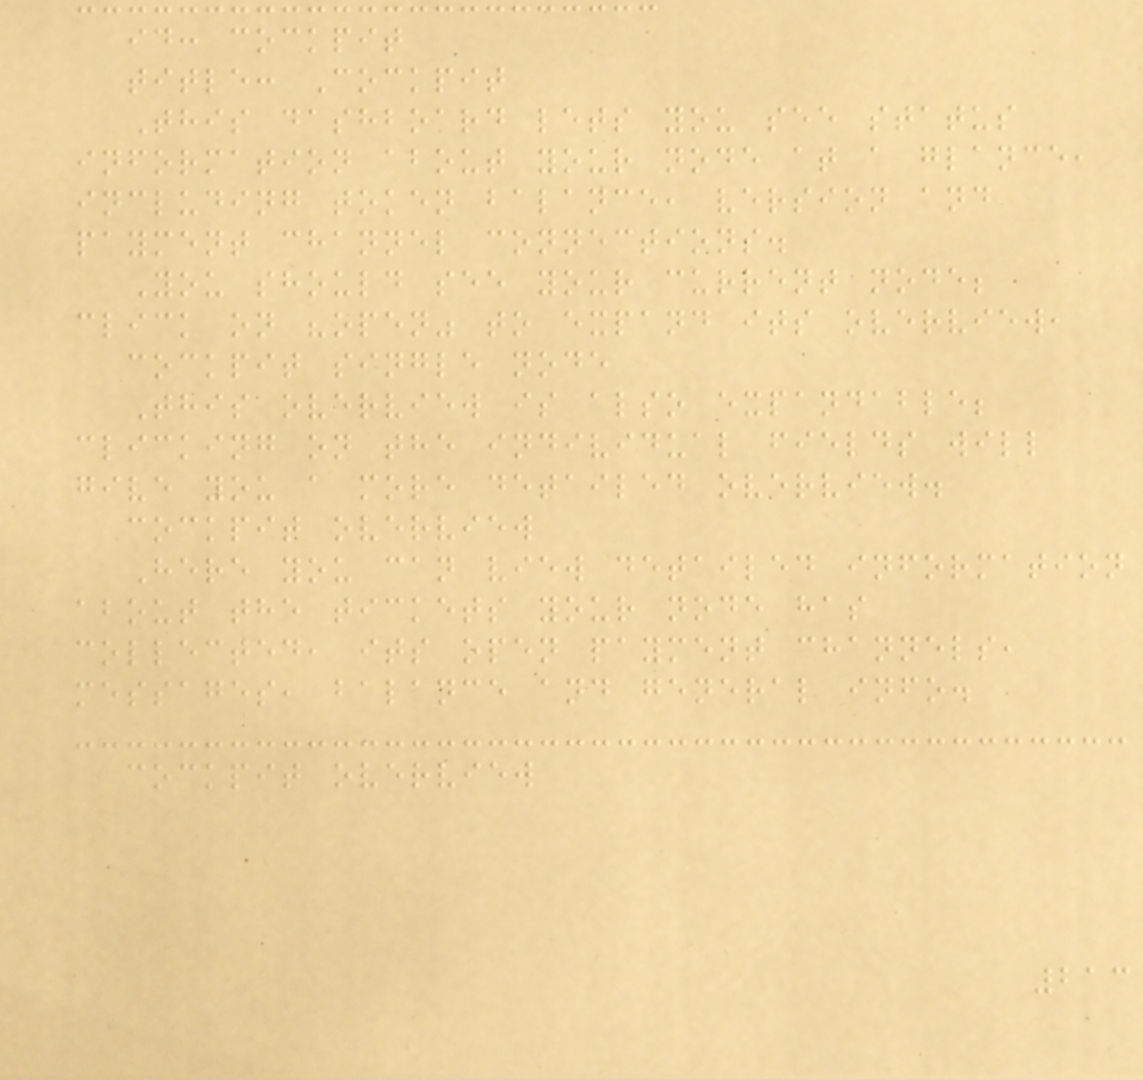id: cockpit
title: Cockpit
This dashboard lets you see status
information about your node at a glance,
including token balance, version and
payment channel connections.
You should see your current node;
click on "open" to expand its overview,
cockpit single node
This overview is also expandable;
clicking on the individual fields will
give you a more detailed overview.
cockpit overview
Here you can view detailed information
about the tickets your node has
collected, its open payment channels,
messages, balance and general info.
cockpit overview
213
